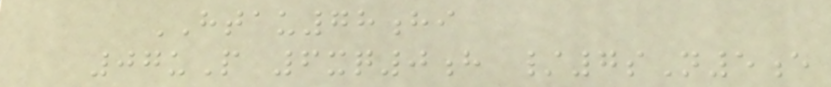HTAU78hi
07uP 6xq0h /7sN5e
